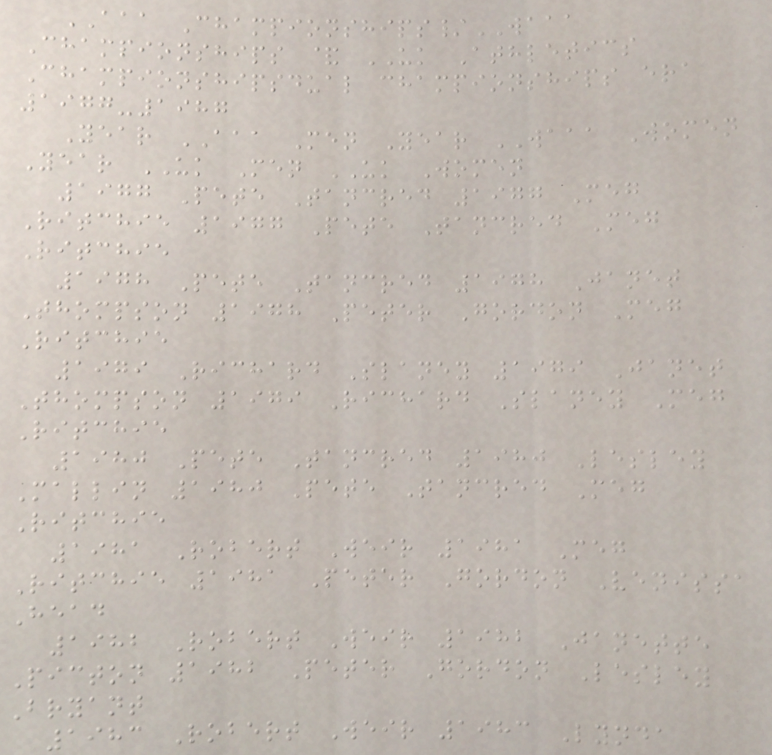AAA Championships/WAAA
Championships & UK Athletics
Championshipsdual championships era
1977-1987
Year AAA Men Year WAAA Women
Year UK Men UK Women
1977 Pete Tancred 1977 Meg
Ritchie 1977 Pete Tancred Meg
Ritchie
1978 Pete Tancred 1978 Janet
Thompson 1978 Peter Gordon Meg
Ritchie
1979 Richard Slaney 1979 Janet
Thompson 1979 Richard Slaney Meg
Ritchie
1980 Pete Tancred 1980 Lesley
Mallin 1980 Pete Tancred Meg
Ritchie
1981 Robert Weir 1981 Meg
Ritchie 1981 Peter Gordon Venissa
Head
1982 Robert Weir 1982 Janette
Picton 1982 Peter Gordon Lesley
Bryant
1983 Robert Weir 1983 Lynda
